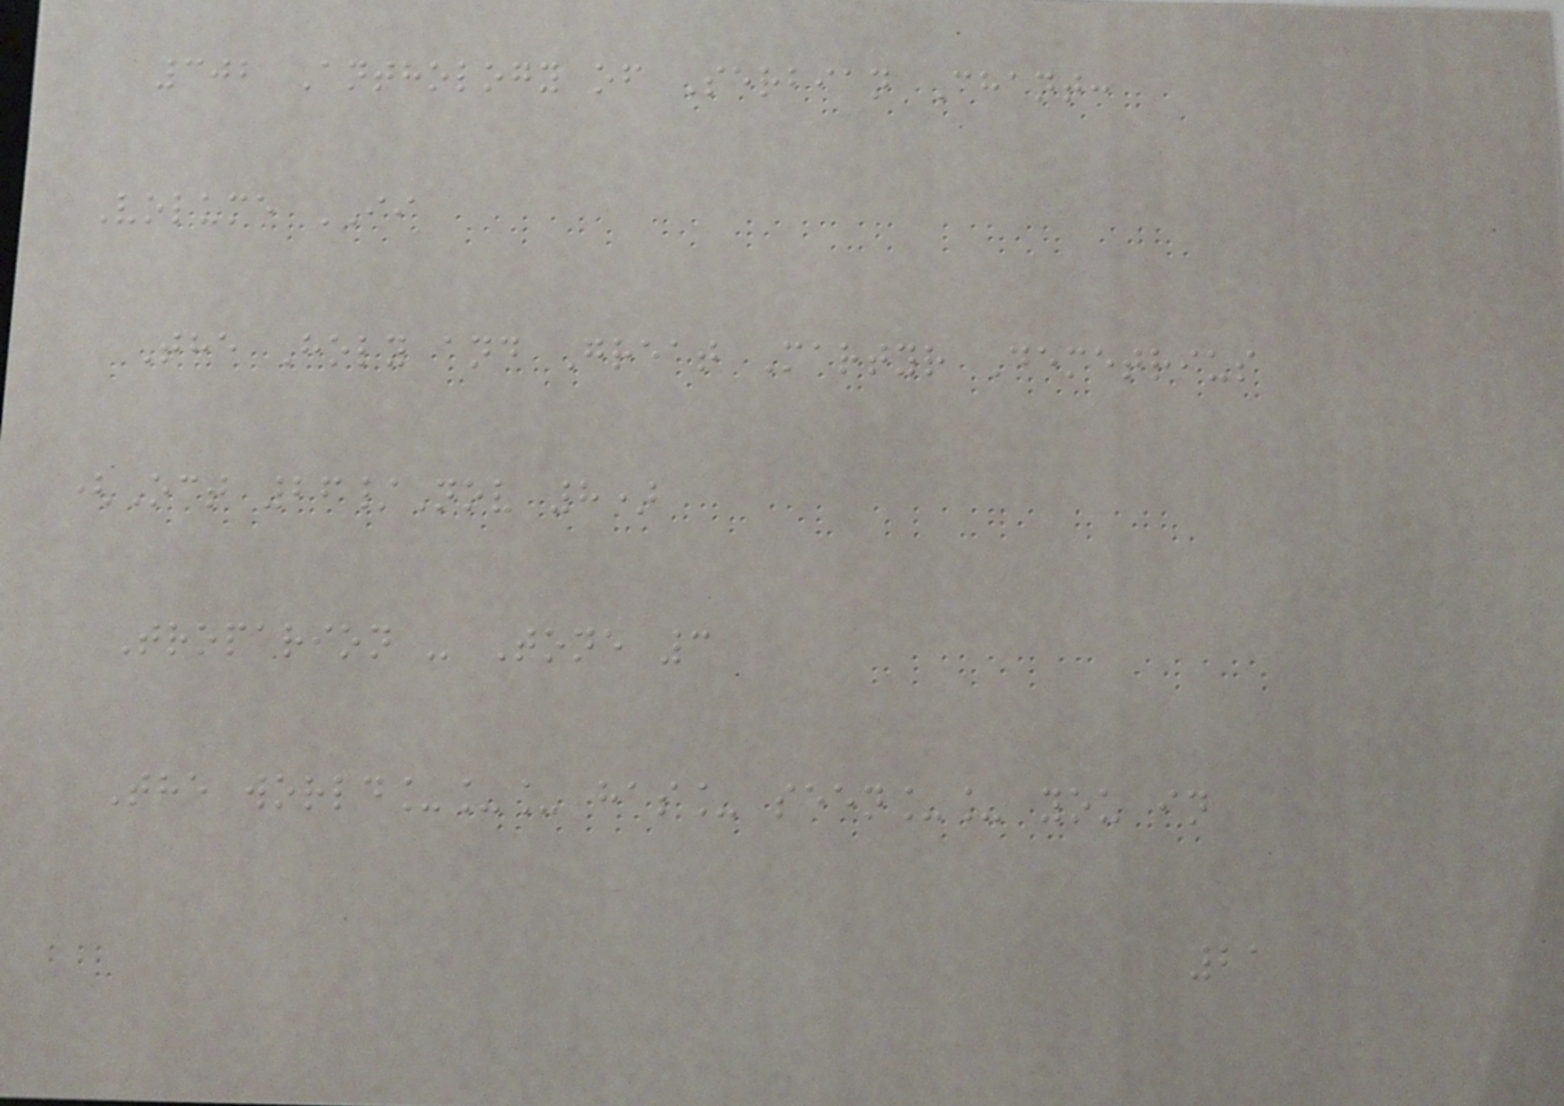302 Anthology of Serbian Chant:
Volume II
The Holy and Great Martyr Demetrius
(Oct 26/Nov 8)
Troparion - Tone 3
The world___ has_ seen__ you in
21
